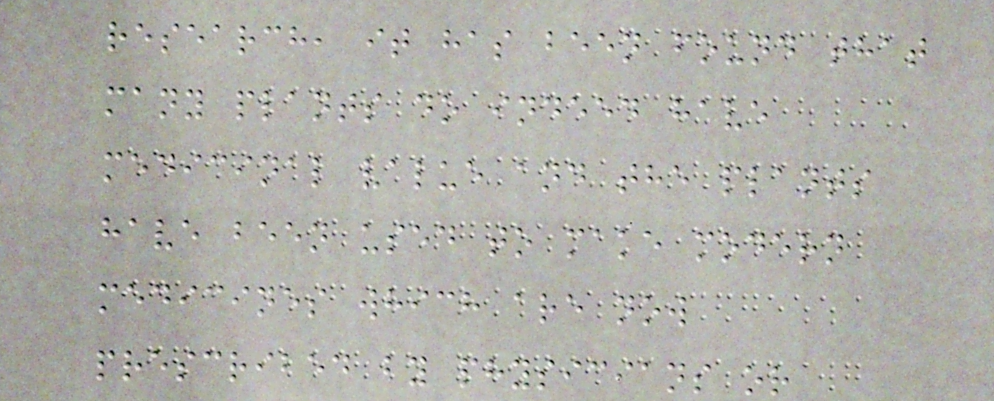research, it has been found that
many plants do indeed have
medicinal value and the plants
have been used to make modern
medicines which are now
prescribed by physicians or
